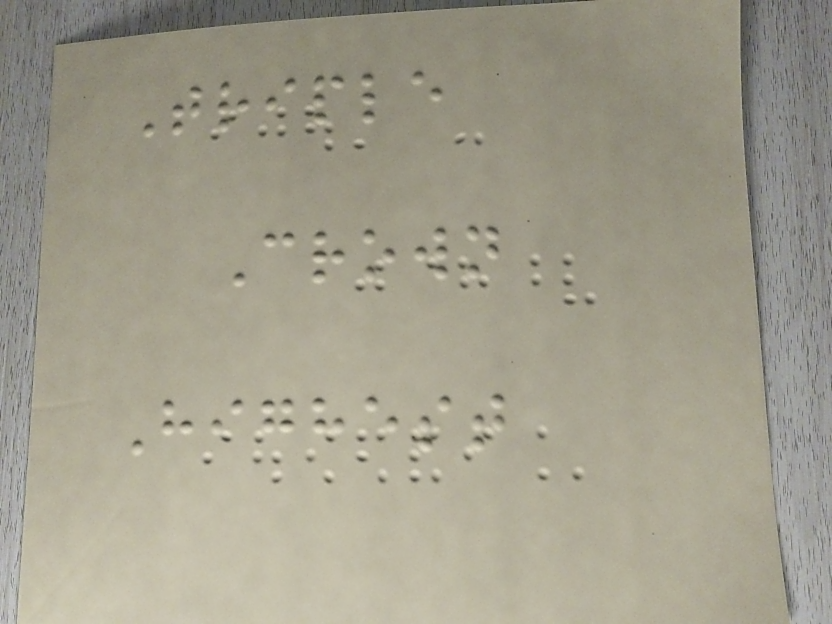Triple
Crown
Highest
